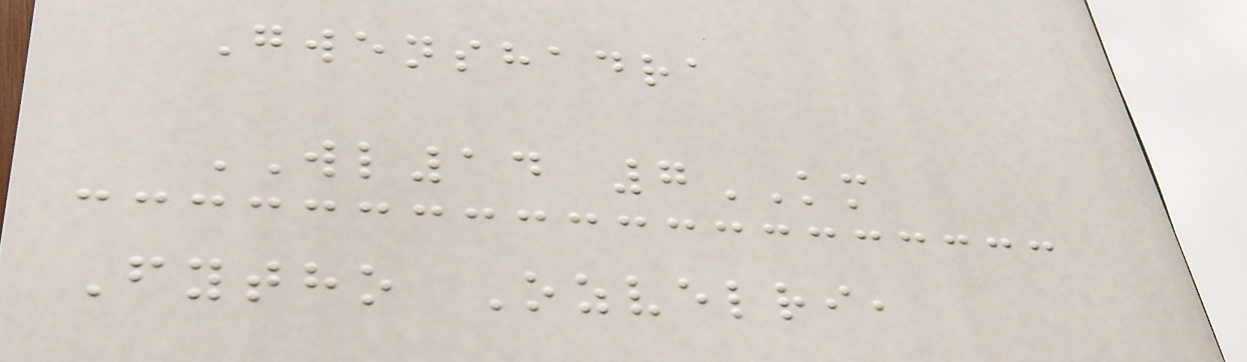Gwenshadra
WL14 7KM
Fytho Ozvelri,
